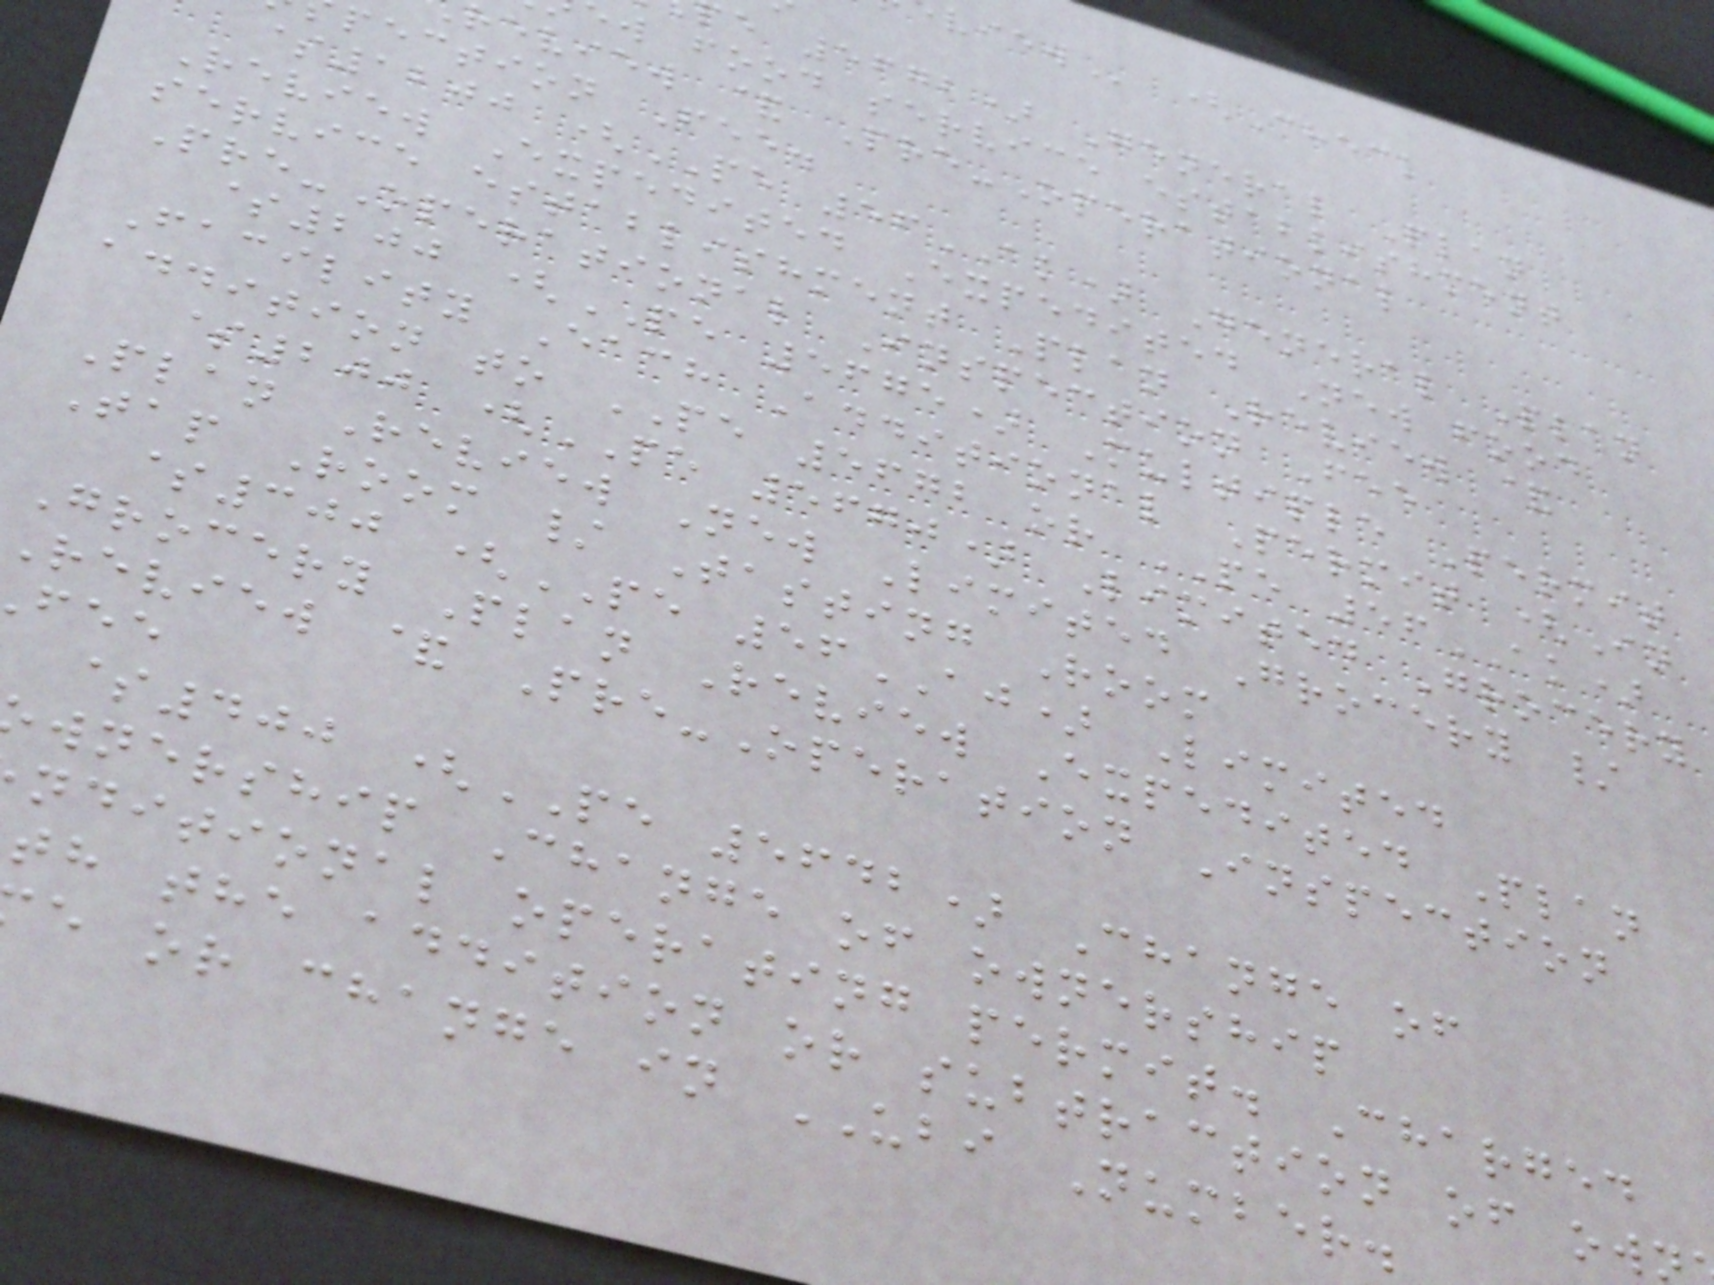e 5672) General Plan
w food service establishment
review & Pre-Operational
pection Fee.
$1200 (PE 56AK) General Plan
Review Expedited Expedited New food
service establishment Plan Review &
Pre-Operational Inspection Fee
$200 (PE 5675) Multiple Permit
Facility Each Additional Permit (In
addition to PE 5672 or PE 56AK)
$200 (PE 5670) Limited Grocery
Plan Review New Limited Grocery /
Tap Room / Tasting Room
$300 (PE 56AJ) Limited
Grocery Plan Review Expedited Plan
Review & Pre-Operation Inspection
$400 (PE 5642) Change of
wnership Change of ownership
nditional operating permit. Charged
th the addition or subtraction of ow
e or change in UBI Number.
